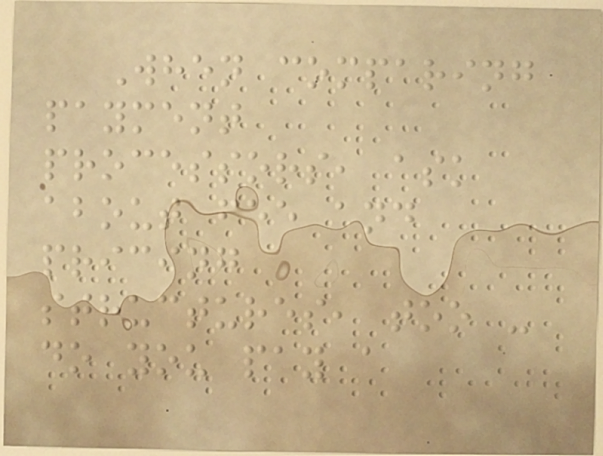When comparing
payment
processors, ask
about fee and
pricing
structures, too -
do you pay a
